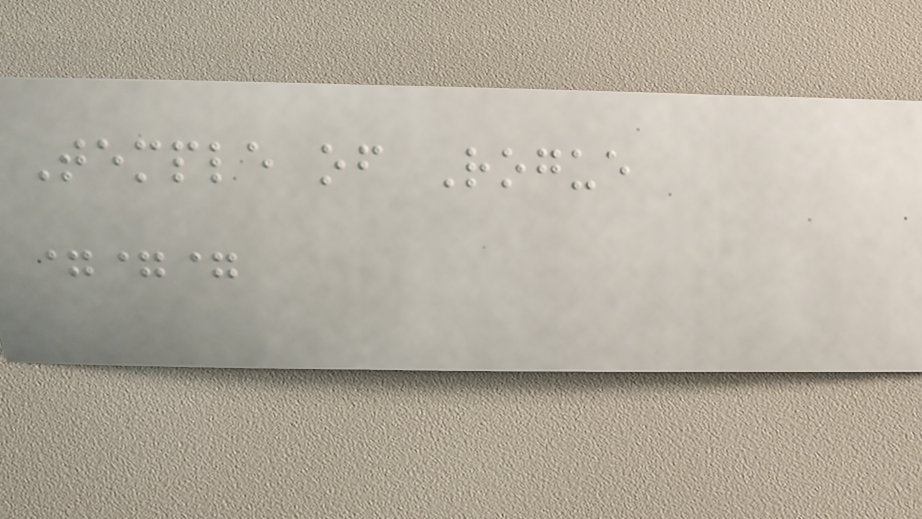Temple of Rogue
===
